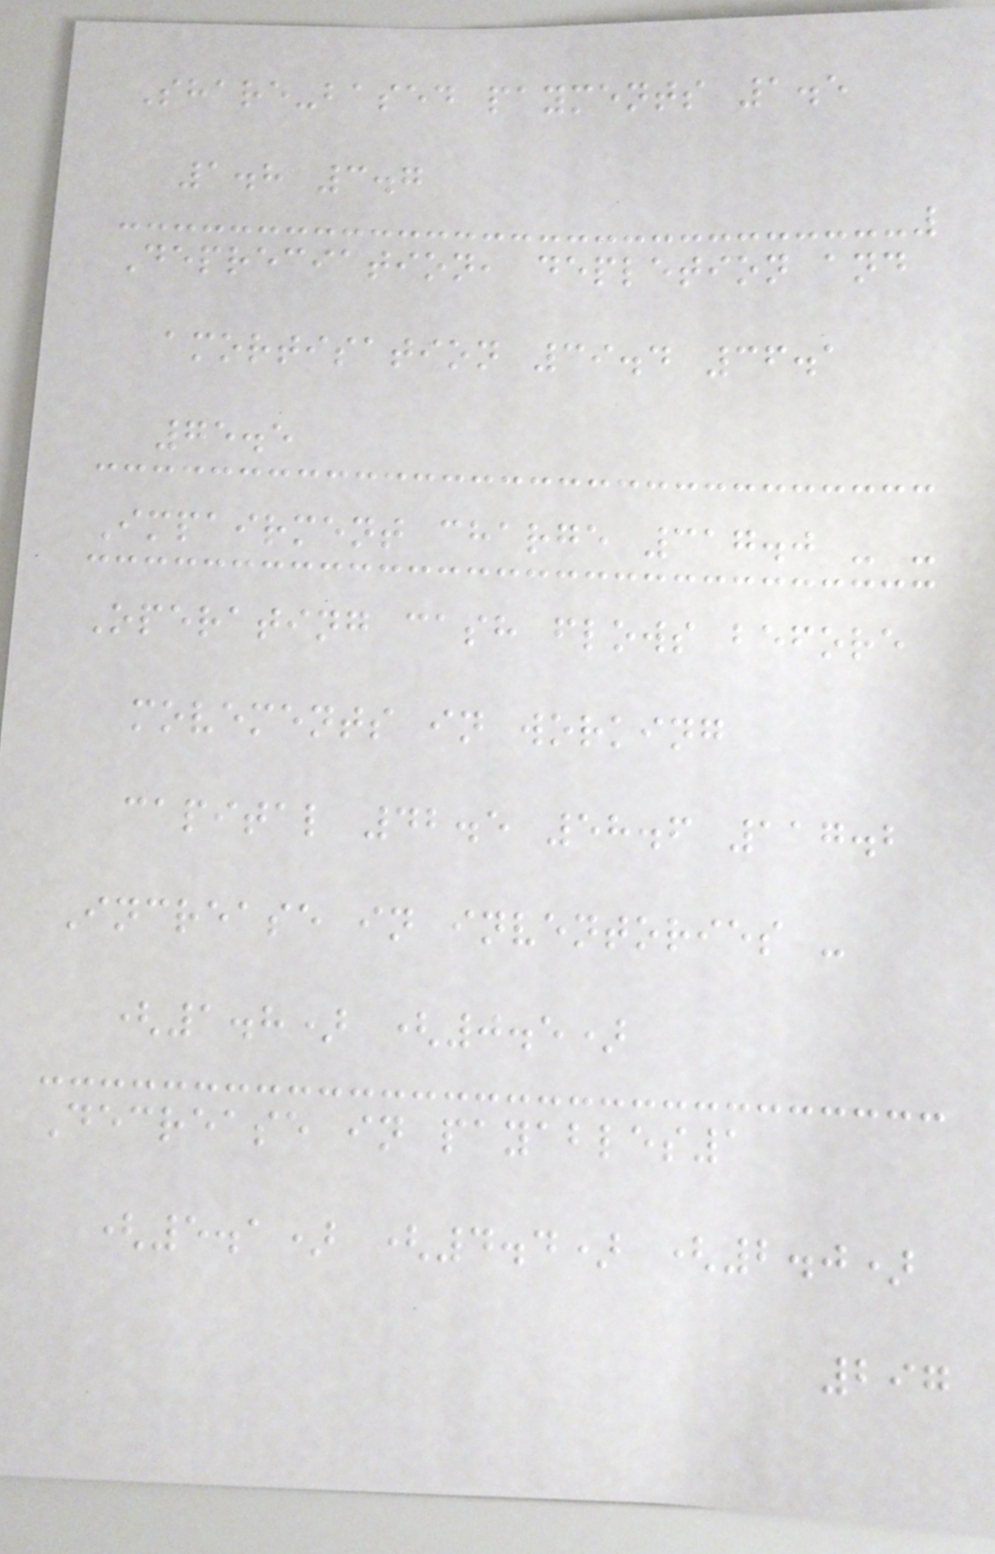Share-based payments 1.5
1.8 3.7
Depreciation, depletion and
amortisation 39.4 36.1
75.5
Impairment charge 317.0 - -
Operating cash flows before
movements in working
capital 42.5 58.6 117.2
Increase in inventories -
(1.8) (0.5)
Decrease in payables1
(5.1) (4.4) (2.0)
297
